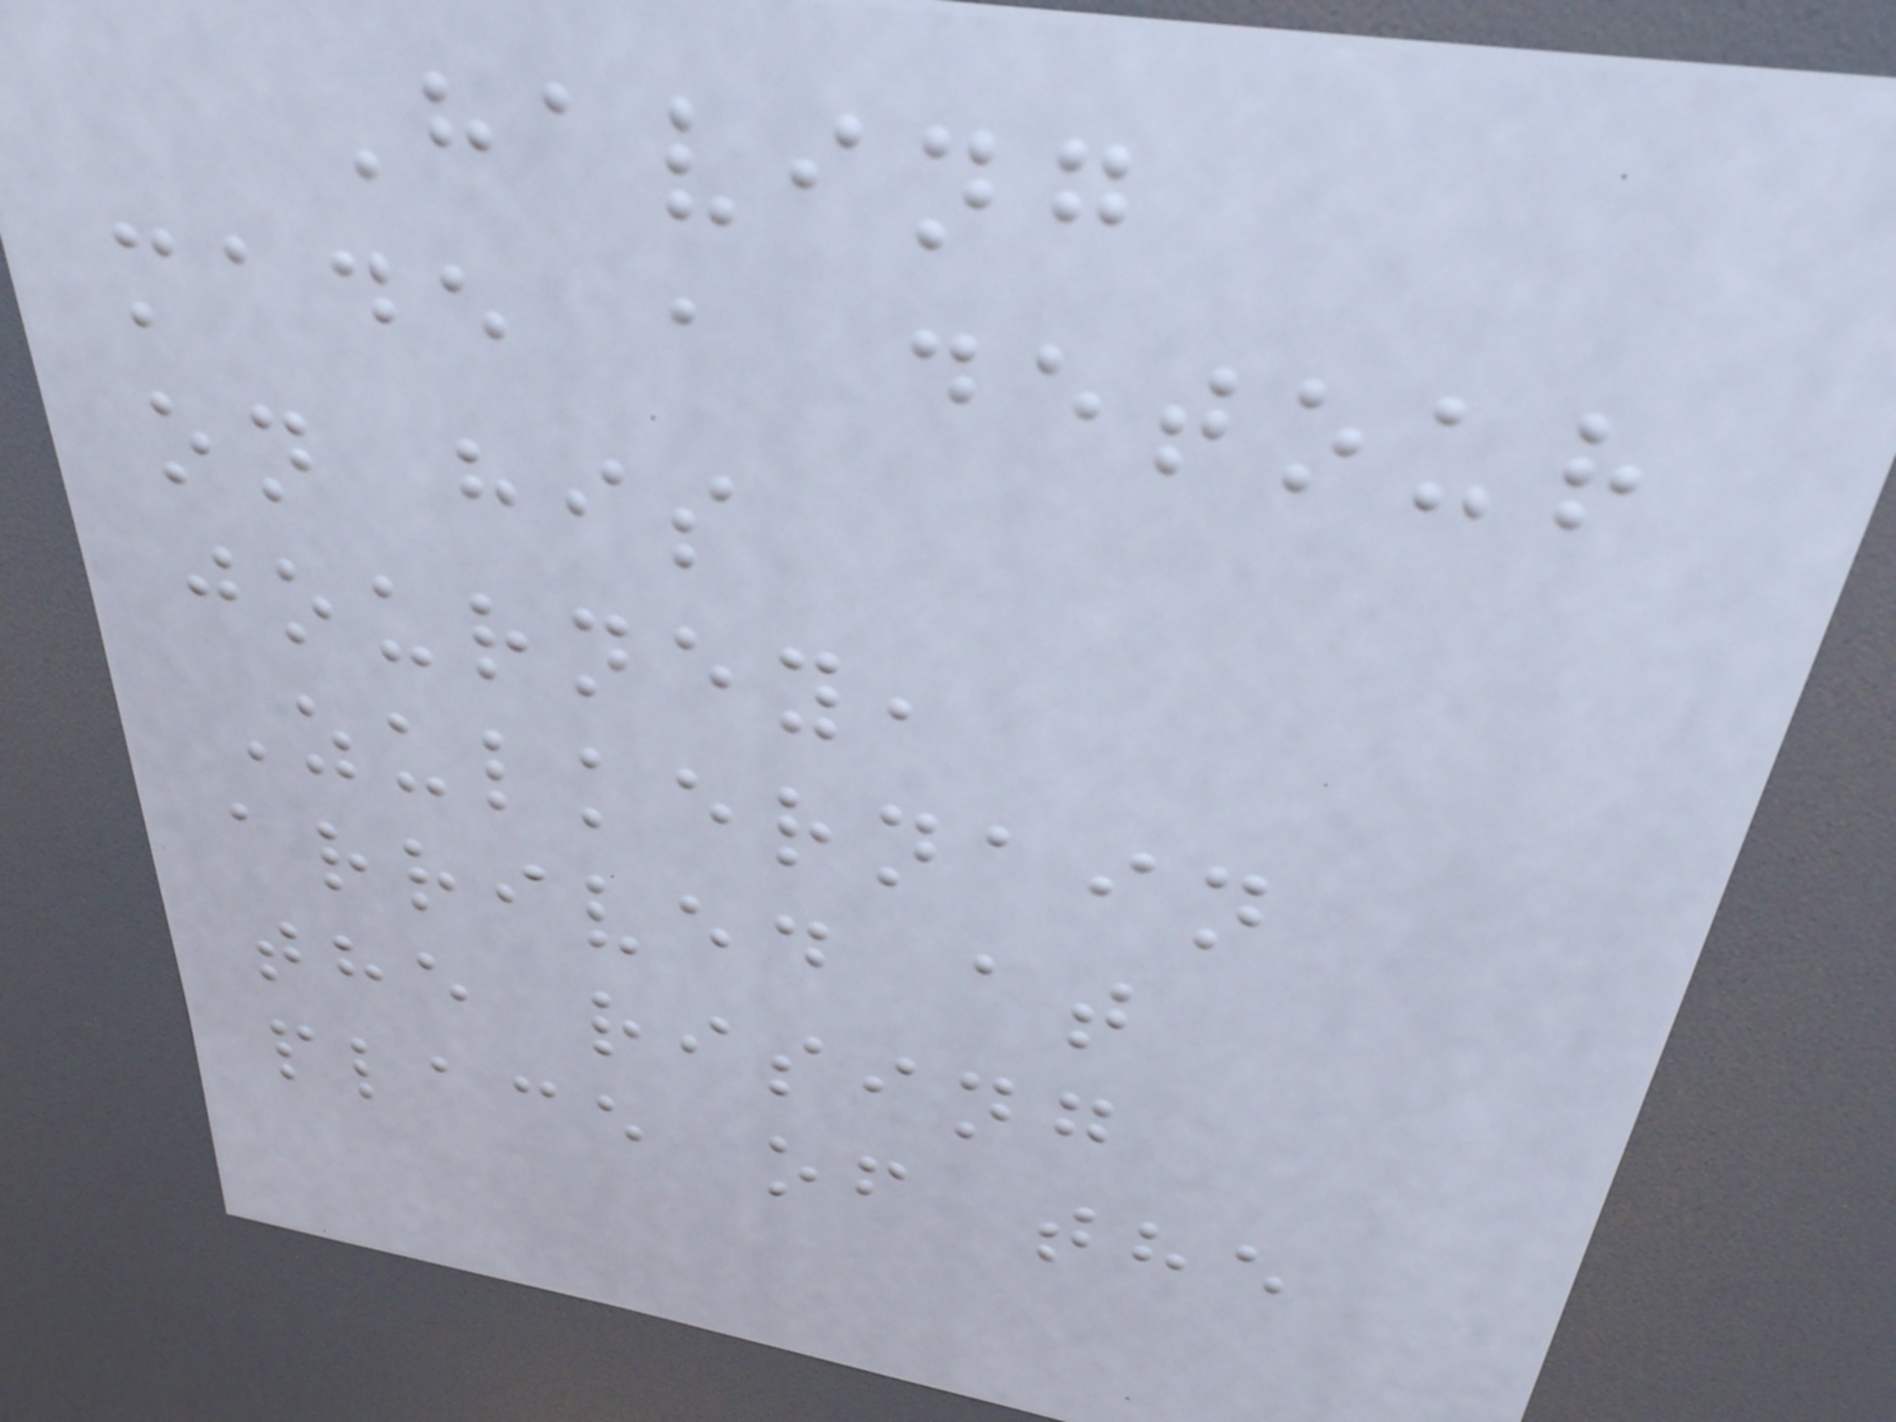Having
made a detour
on his
journey,
Zulkernain
arrived at
the rising
place of the
